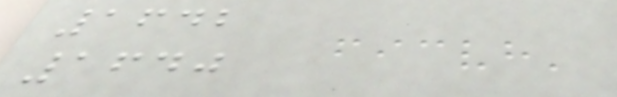1642
1640
